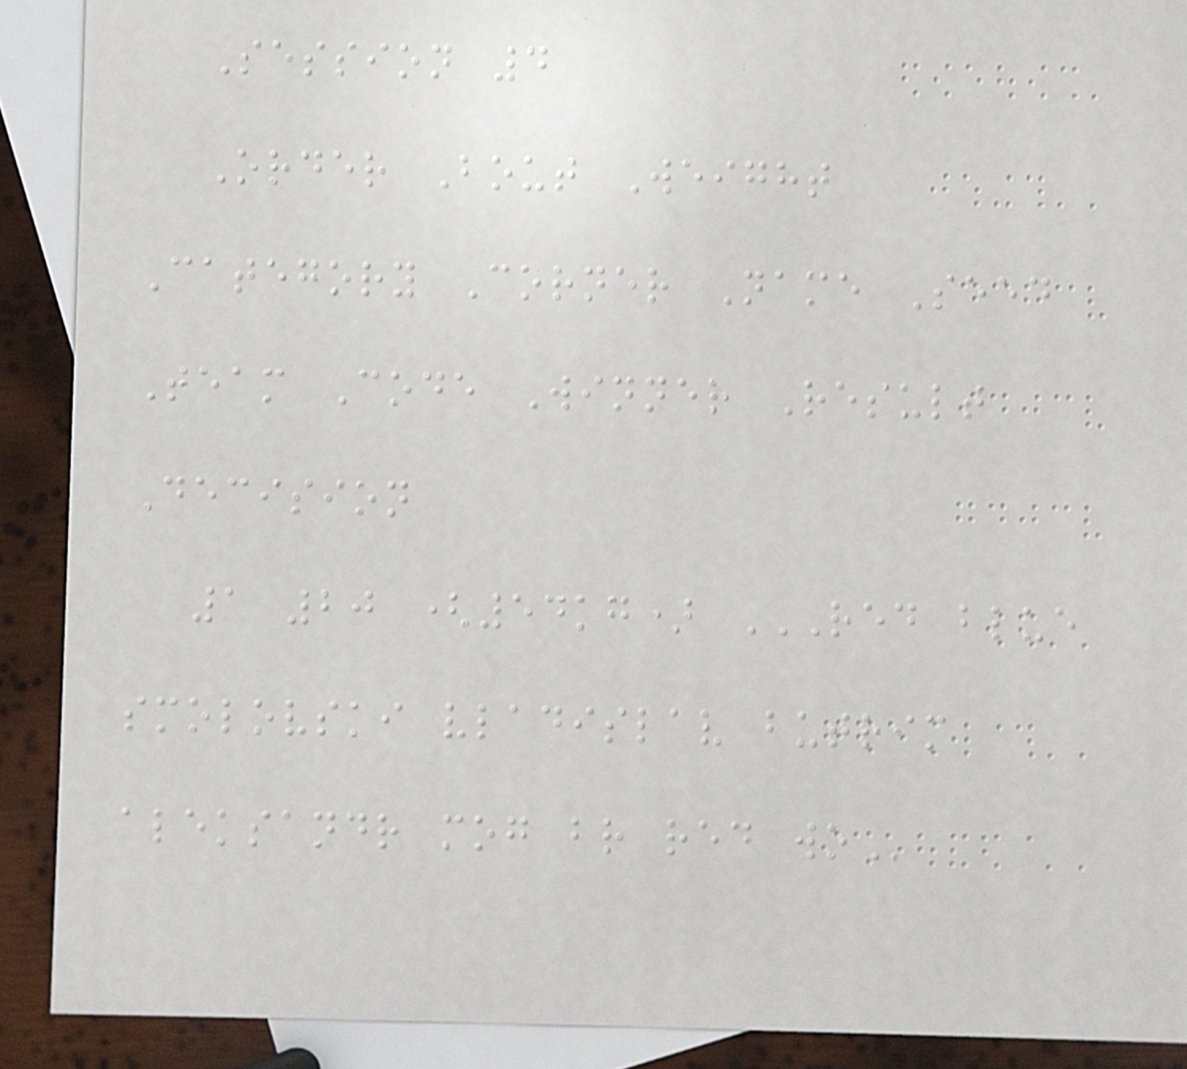Session 4
Order Bout Weight
Category Corner Name Seed
Team Code Winner Result
Decision
1 20 (54kg) RED BLUE
SMOLOVSKI VLADISLAV BUTRIM
ALEKSANDR MOG BR RED WO
